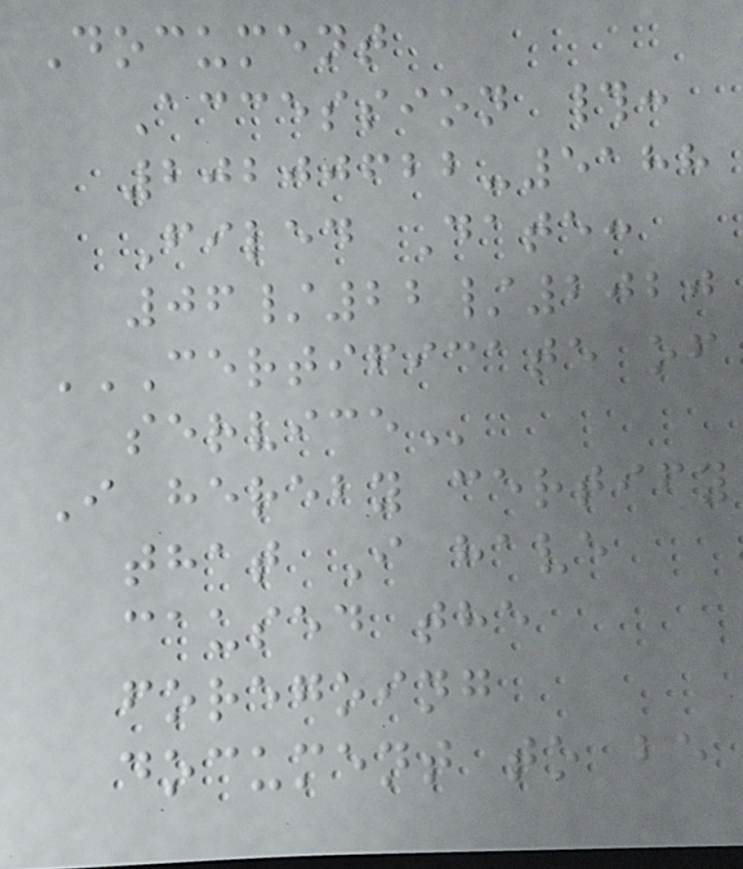Document
Accession #:
20200622-5188
Filed Date:
06/22/2020
CERTIFICATE OF
SERVICE
I hereby certify
that I have
caused the
foregoing
document to be
